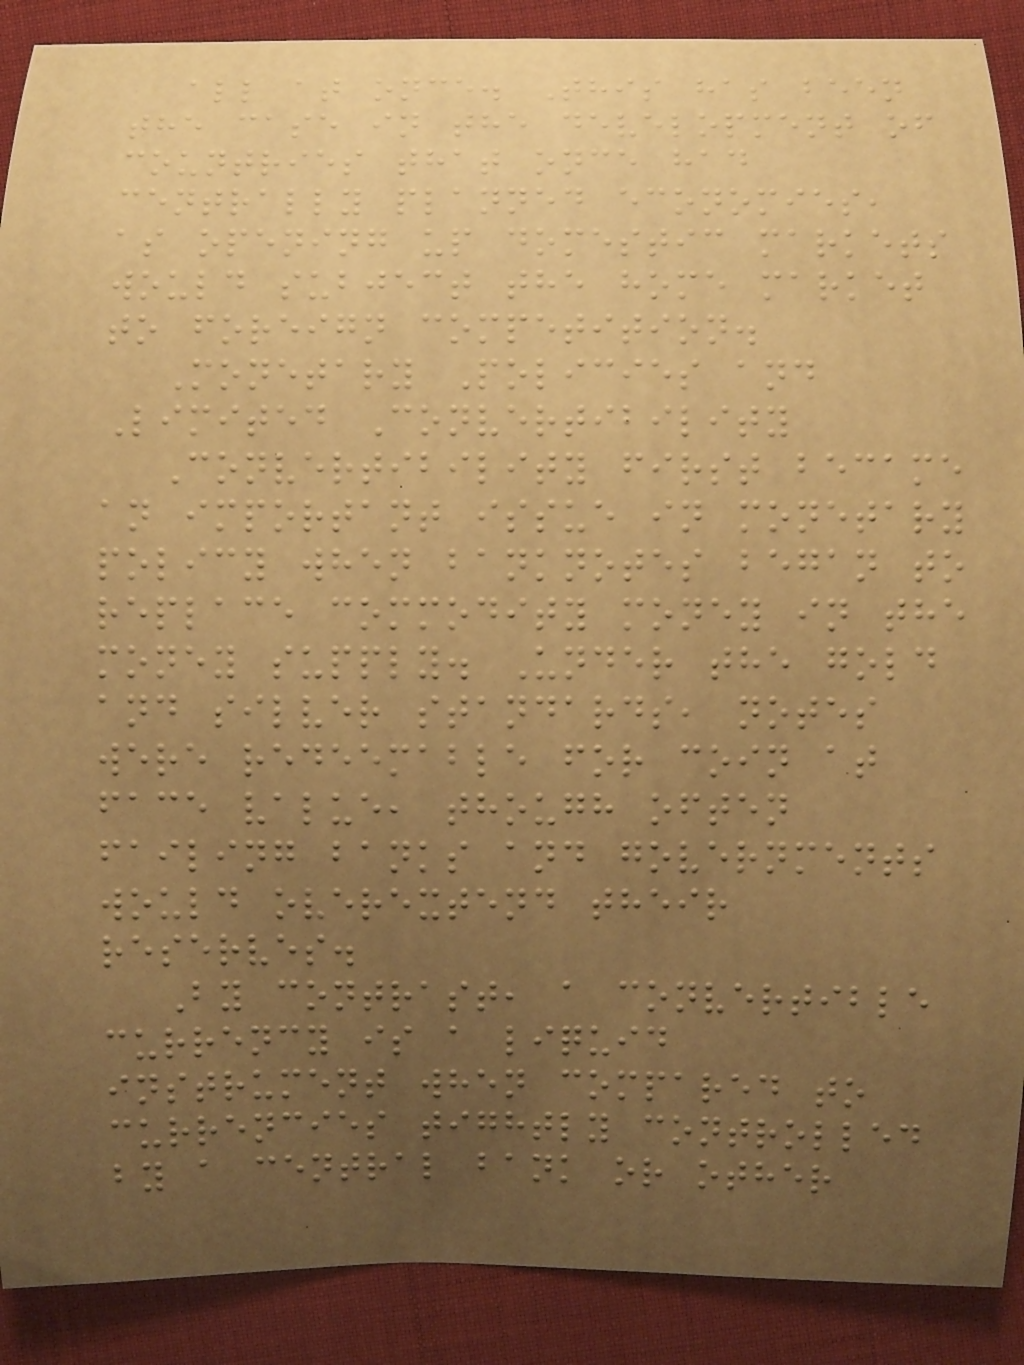all at once. This has been
the case in the development of
countries that once had
centrally planned economies,
as opening up domestic markets
would subject the home market
to foreign competition.
Monetary Policies and
Limited Convertibility
Convertibility first became
an important issue in monetary
policy when banknotes began to
replace commodity money in the
money supply. Under the gold
and silver standards, notes
were redeemable for coin at
face value, though often
failing banks and governments
would overextend their
reserves.
By contrast, a convertible
currency is a liquid
instrument when compared to
currencies tightly controlled
by a central bank or other
